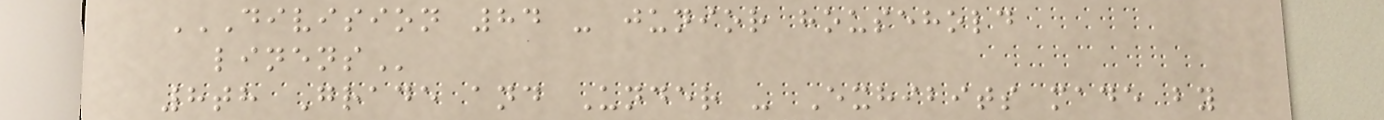DIVISION 84 - JUNIOR HOUSEHOLD
LINENS
8th Grade and Under - Exhibits made by
